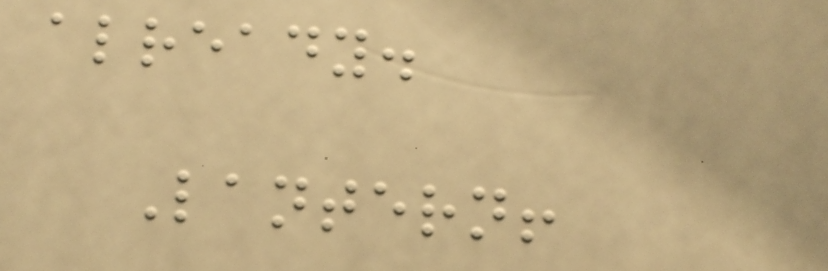already.
Lantern!
